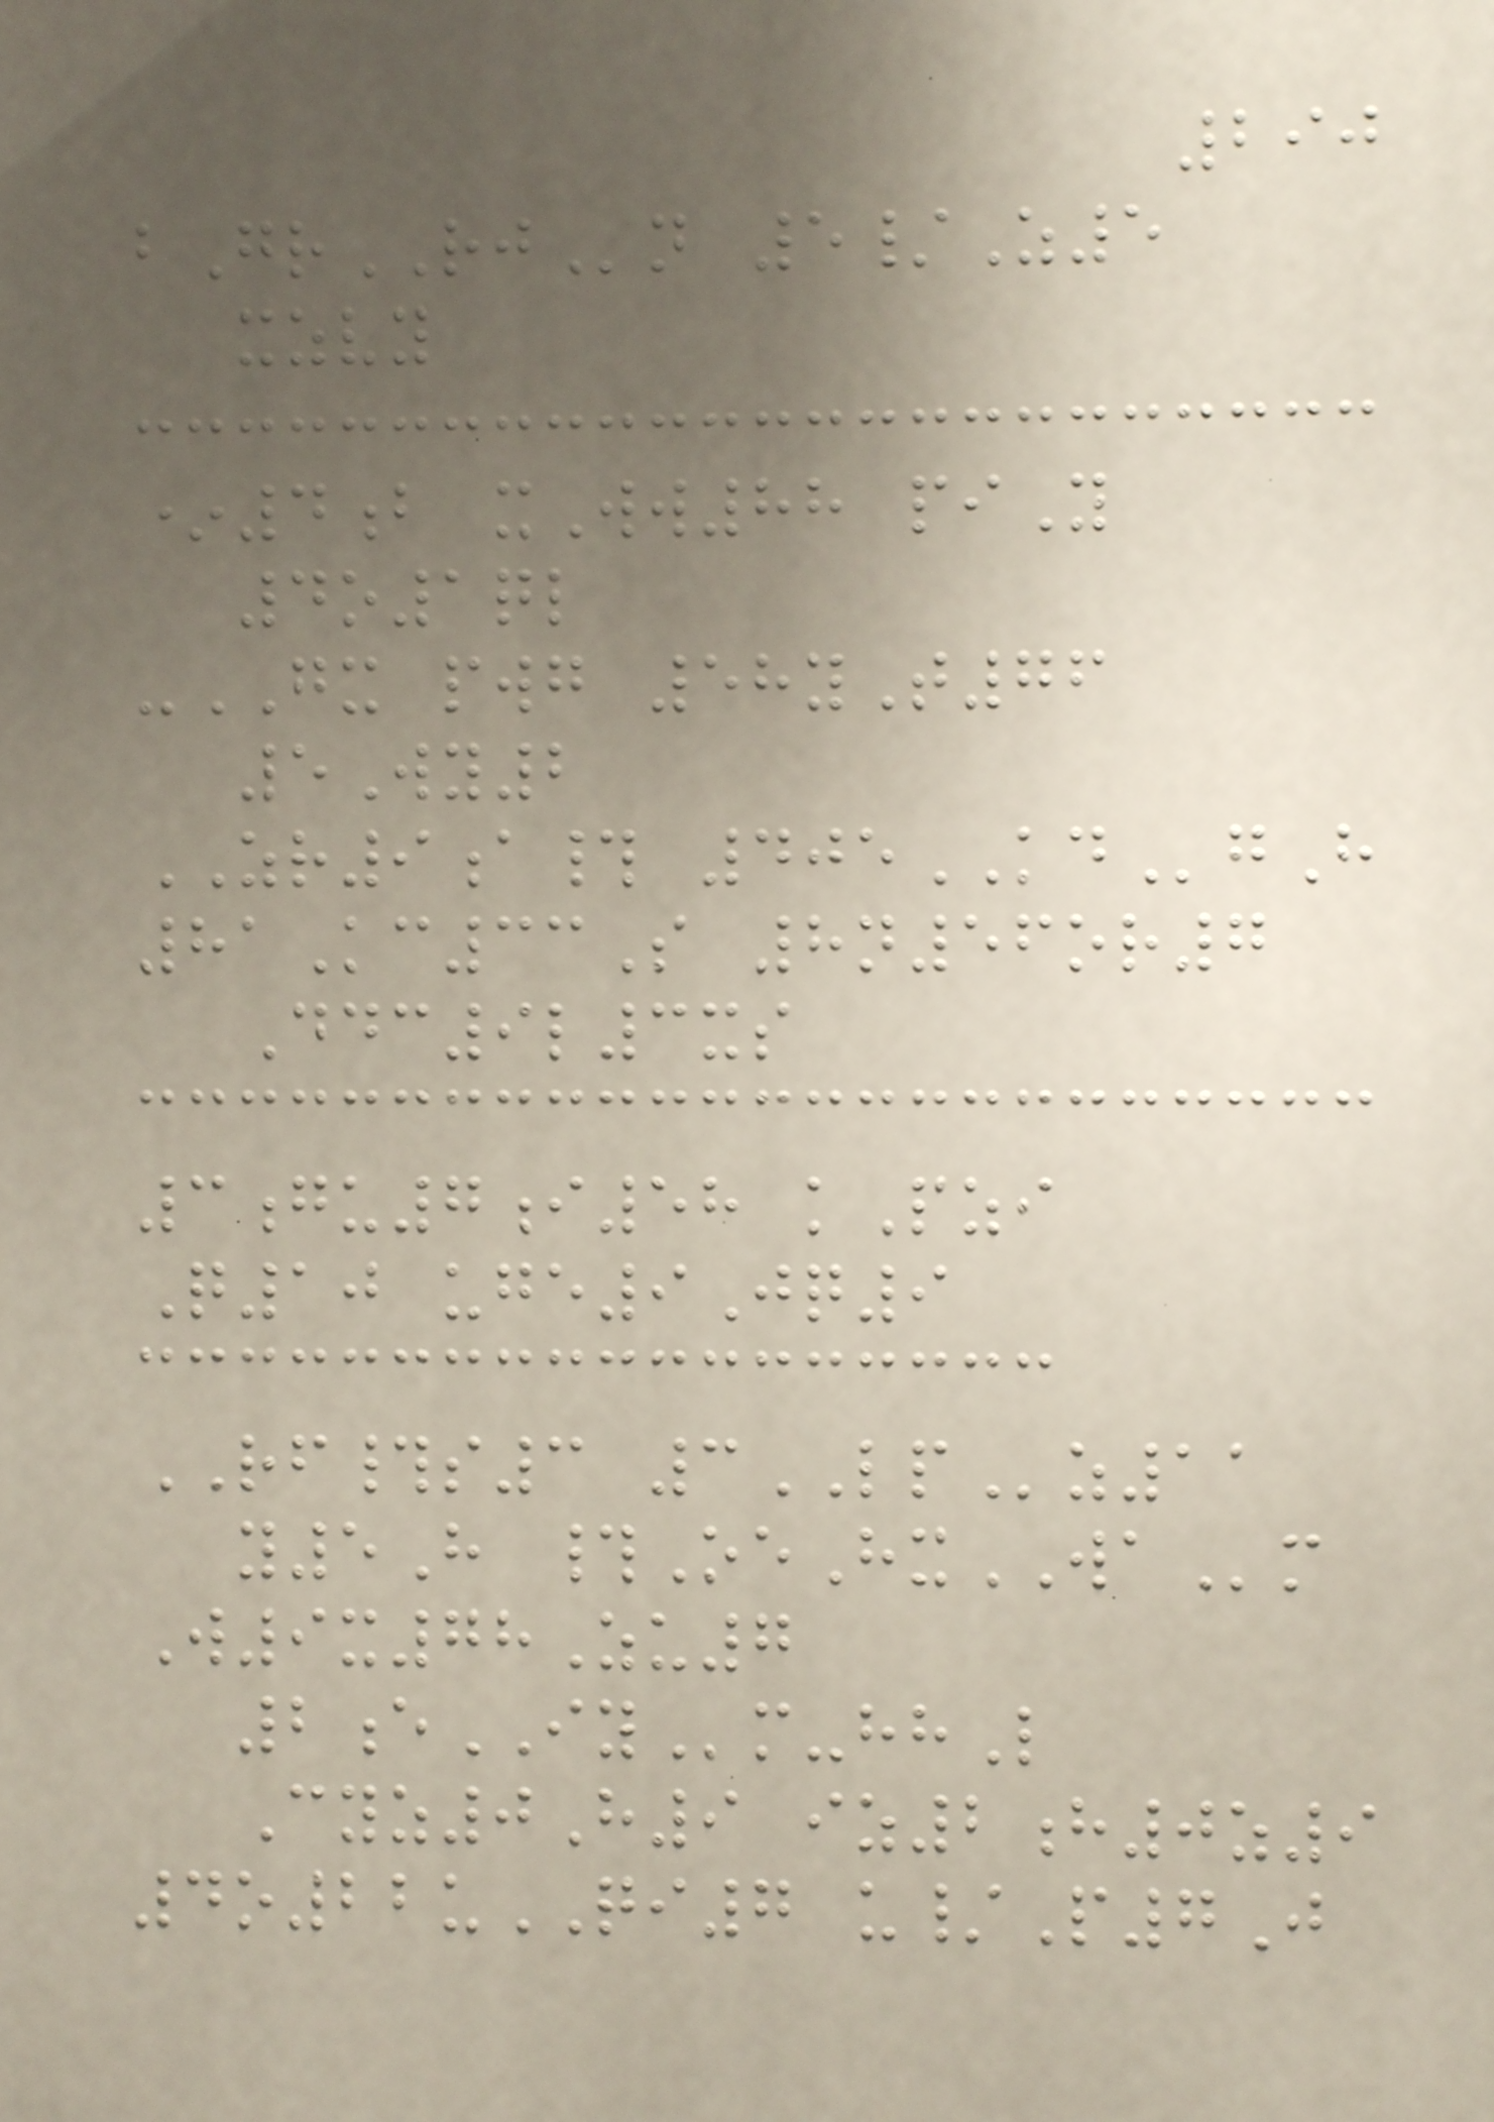290
bGrRJn 5/Z5
xzvy
*4b xWw88 piY
4o1ql
-GX pwg 58yT76
5Wy2
ZR9a# 405KDgH
81Kc33S 8n56or7
Ddc9l3xs
3gu7i58 kPzi
Q10 uge9Jq9
RF#s3 3LPz11
y5H #OeHxWAm
W9x78Zu7
2eIYm-hhL
Cyz0H9 iz2h0z9
4o22uQI7 u/P7J
